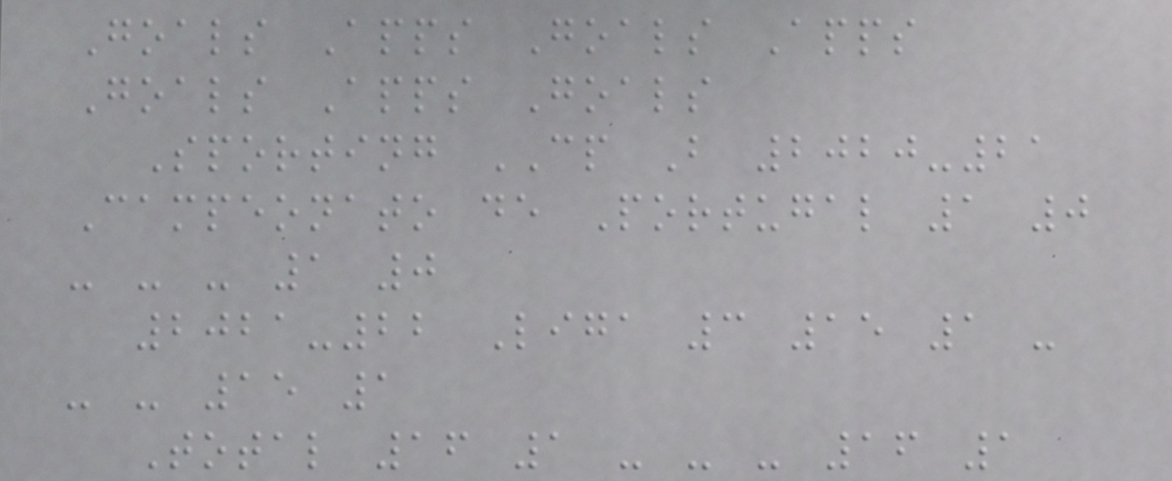Goals Apps Goals Apps
Goals Apps Goals
Sporting CP B 2020-21
Campeonato de Portugal 1 0
- - - 1 0
2021-22 Liga 3 15 1 -
- - 15 1
Total 16 1 - - - 16 1
